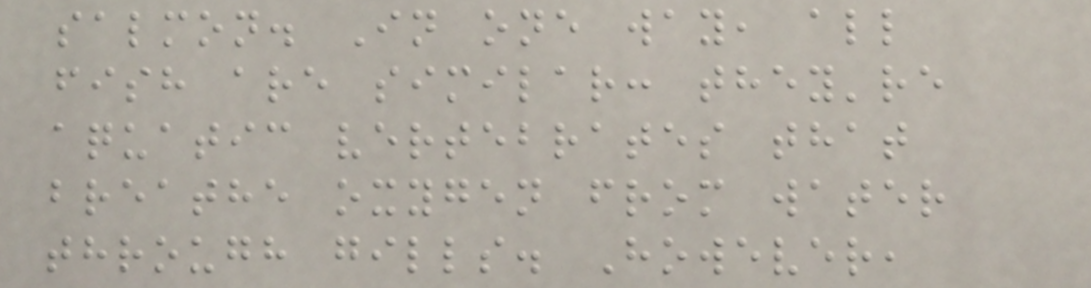salmon. In one way, all
fish are similar: they're
aquatic vertebrates that
breathe oxygen from water
through gills. However,
